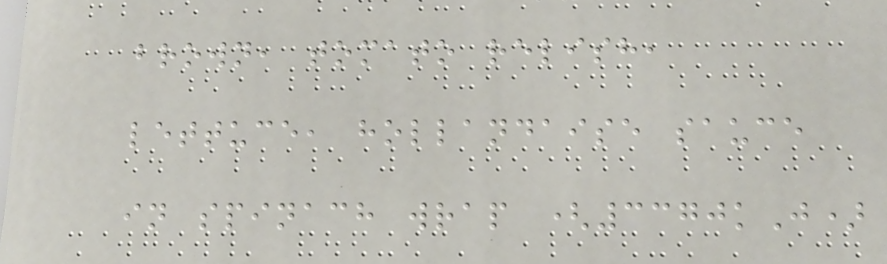brown, tomato relish,
lettuce, hollandaise sauce
in spinach wrap (3370kJ)
